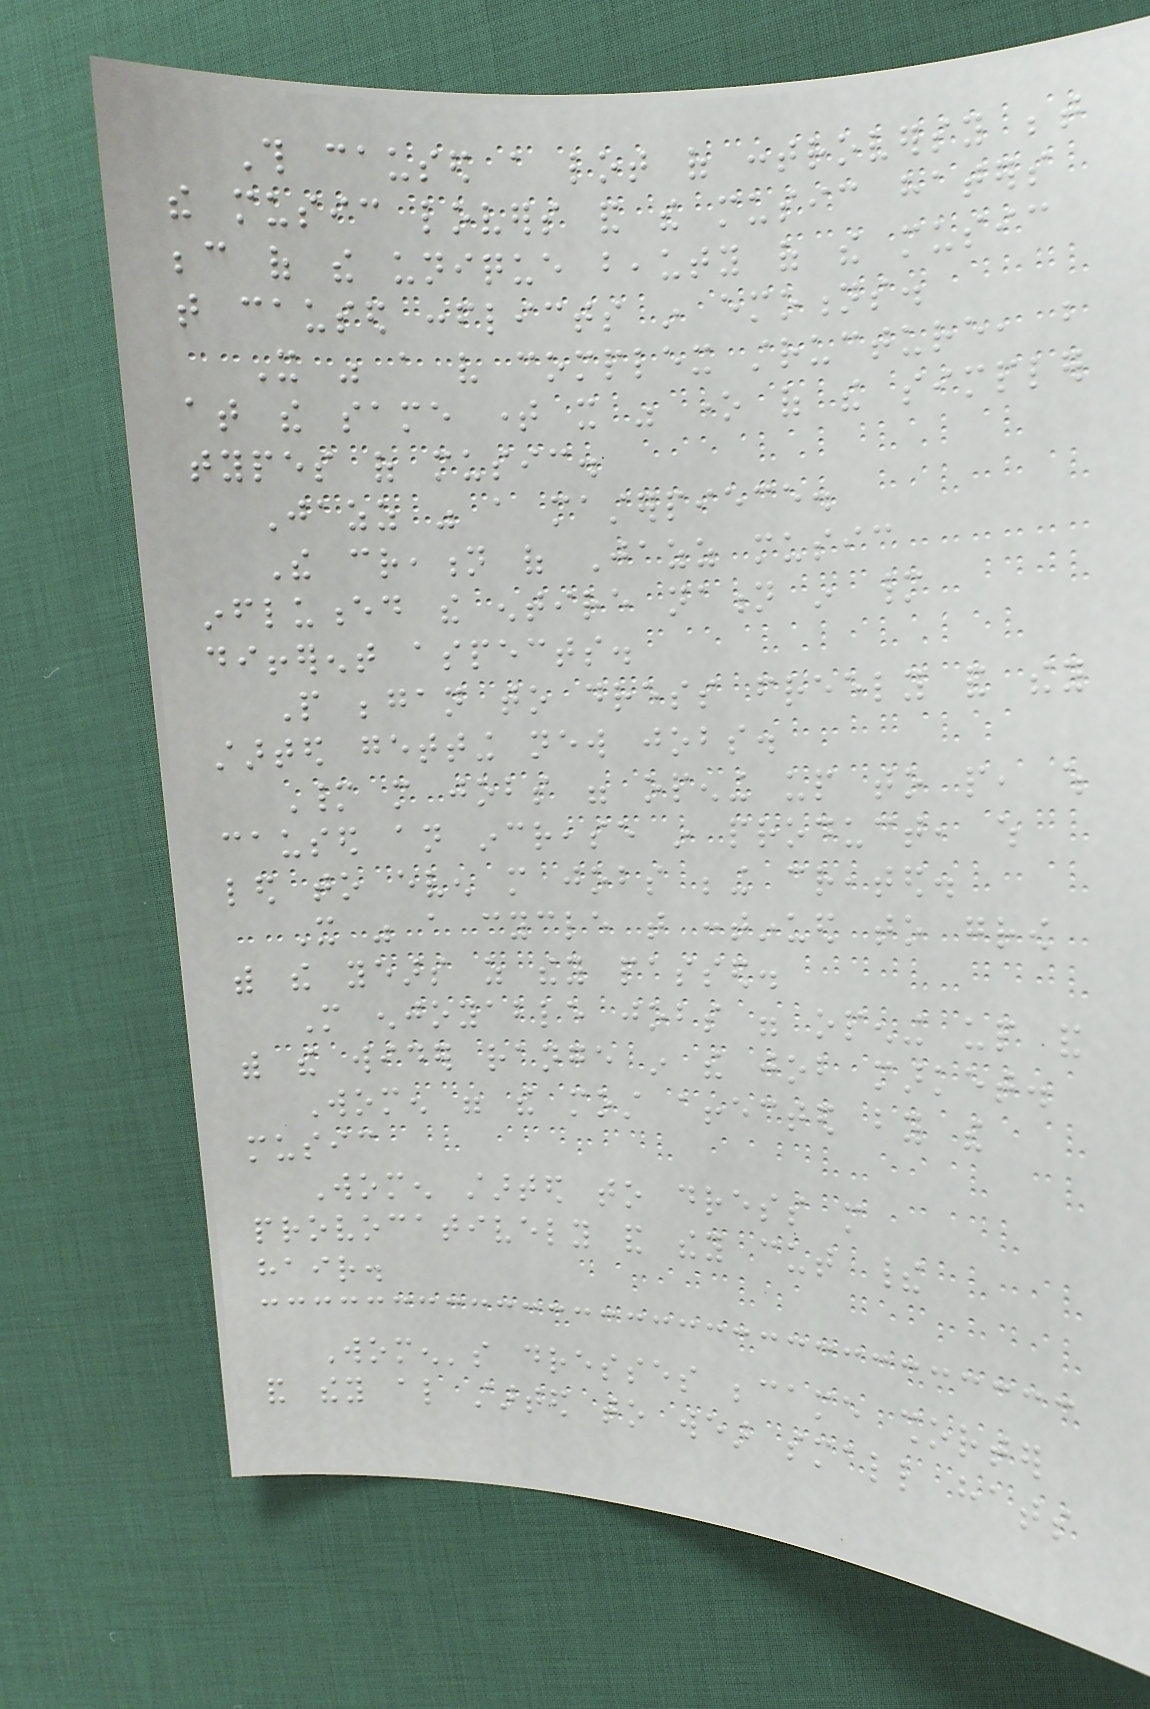This caused a lot of controversy between
the music lovers and the music haters
because of the unique beauty of the music
that caused conflicts in emotions.
It was a very complex structure, but
at the same time it was one of the simpler
types of music.
Jazz was a masterpiece.
The creation of Jazz music
influenced the entire nation in many
different aspects.
People began to dress freely and they
started getting new jobs.
Many more jobs were opening up to people, which
caused an increase in product, which
led to even more jobs being created.
It was a cycle that continued to grow
with the years as they passed.
More enjoyable jobs were opening up and
with the wider range in the job market.
Women were the most affected by the
music
Women started to dress more
provocatively and they cut their
hair.
Women's dresses became shorter
and they also started to wear small hats
